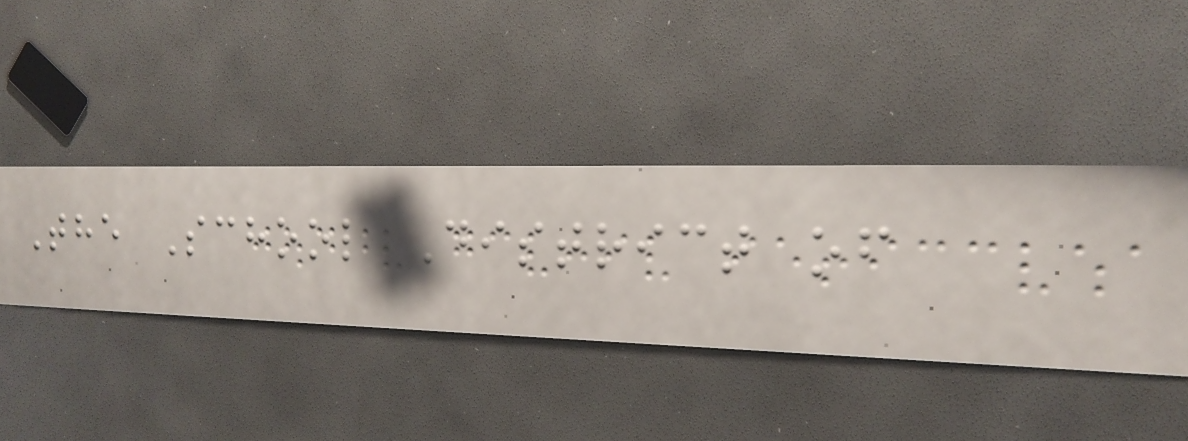The School District of
